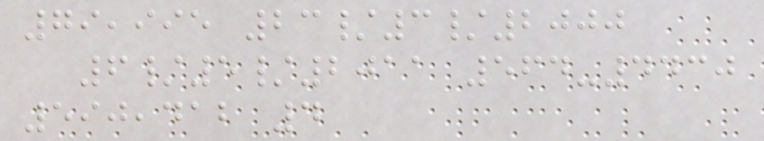79,995 23/3/2000
6/5/2011 564-4430
590,412 4
